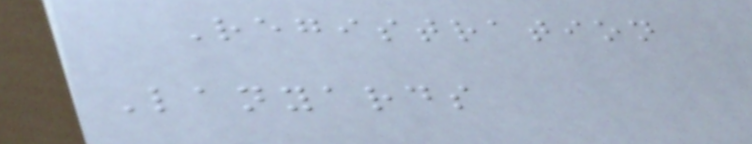Registration
Lanyards
